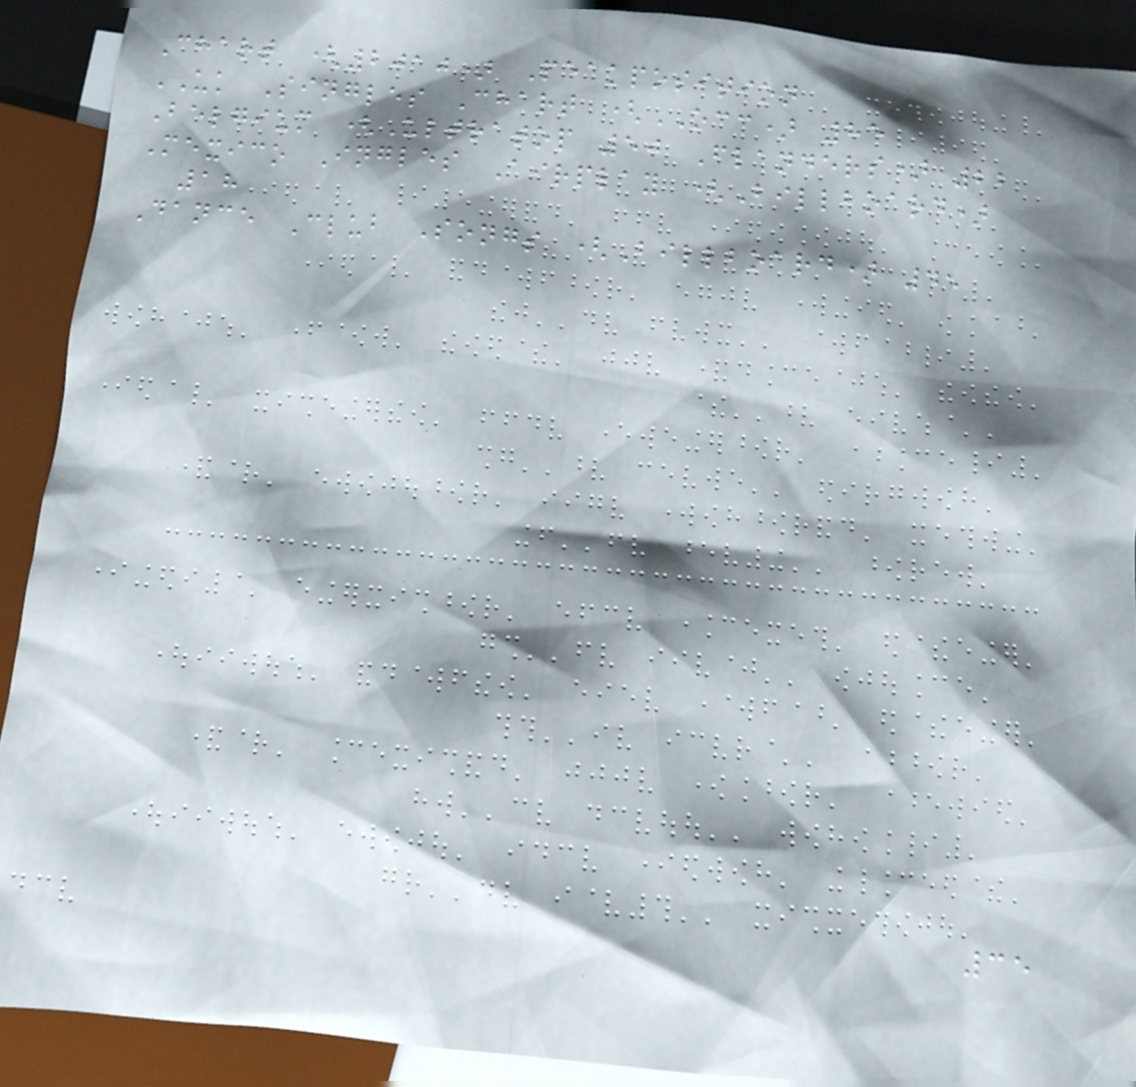Chart (2010) Peakposition
UK Singles Chart (OCC) 85
Belgium (Ultratop 50 Flanders) 22
Mexico Ingles Airplay (Billboard)
18
Dance Club Songs (Billboard) 45
35
